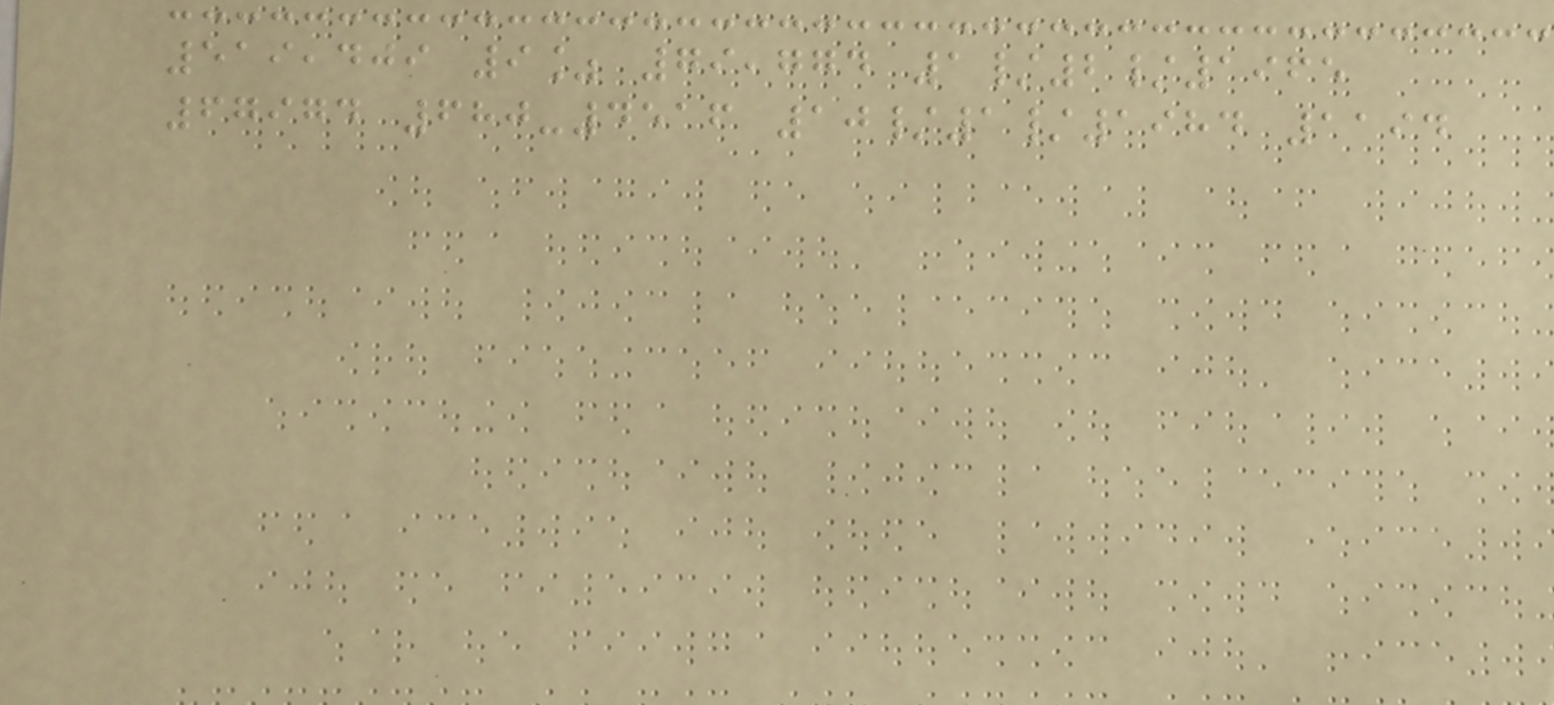519,409 9% 79,774 1/2/1965
67974 680-4516 10/1/1984 1194
